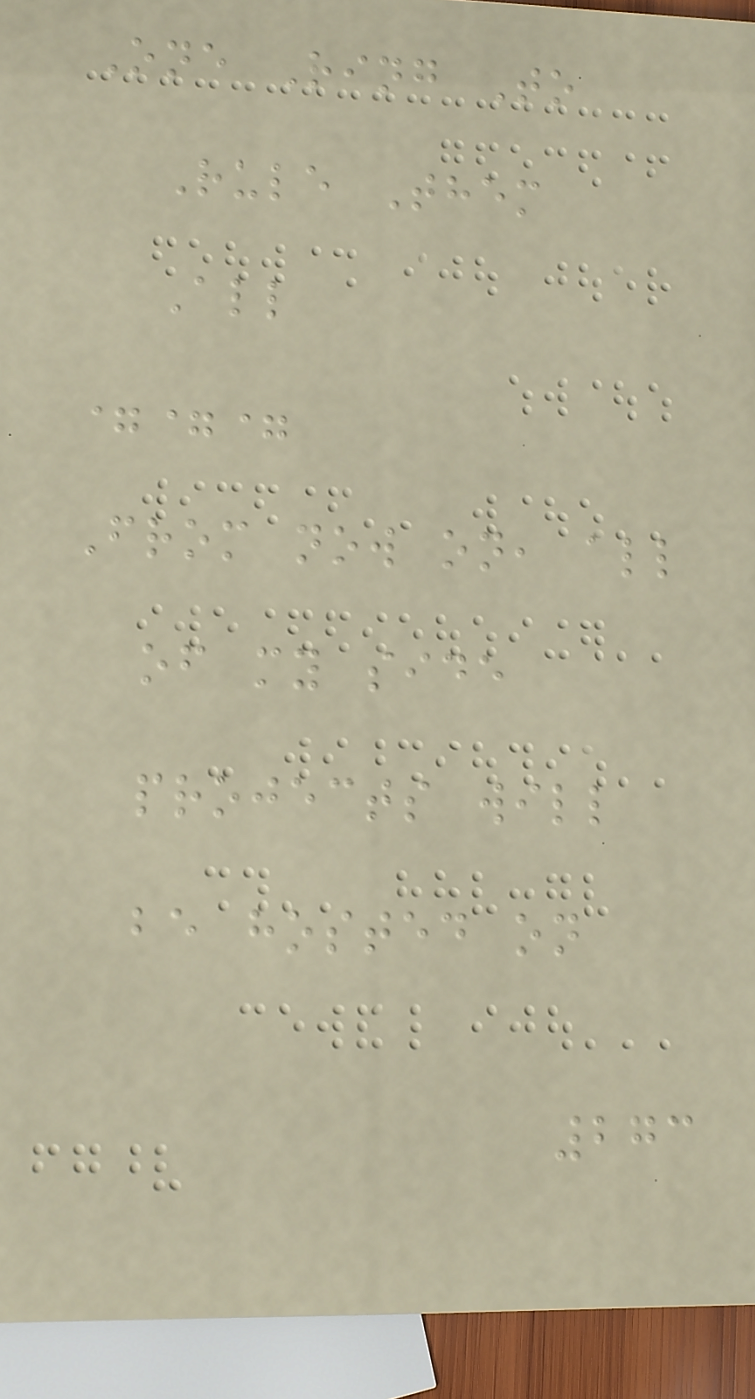One Ring To
Rule Them
All
===
From now on, all
of my side
projects will
be hosted on
273
